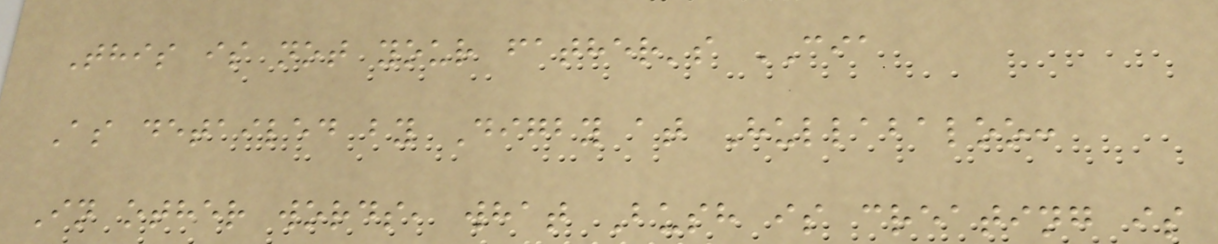This is not your father's CIA
As detailed by Digby at Hullabaloo:
In other words, what Bush is creating is
